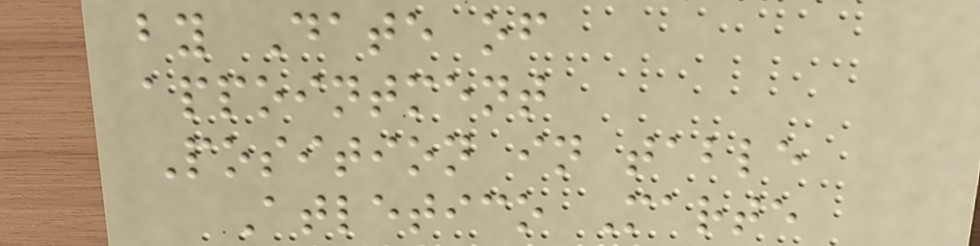by Date of
appointment
Position in table
Atletico Marte
